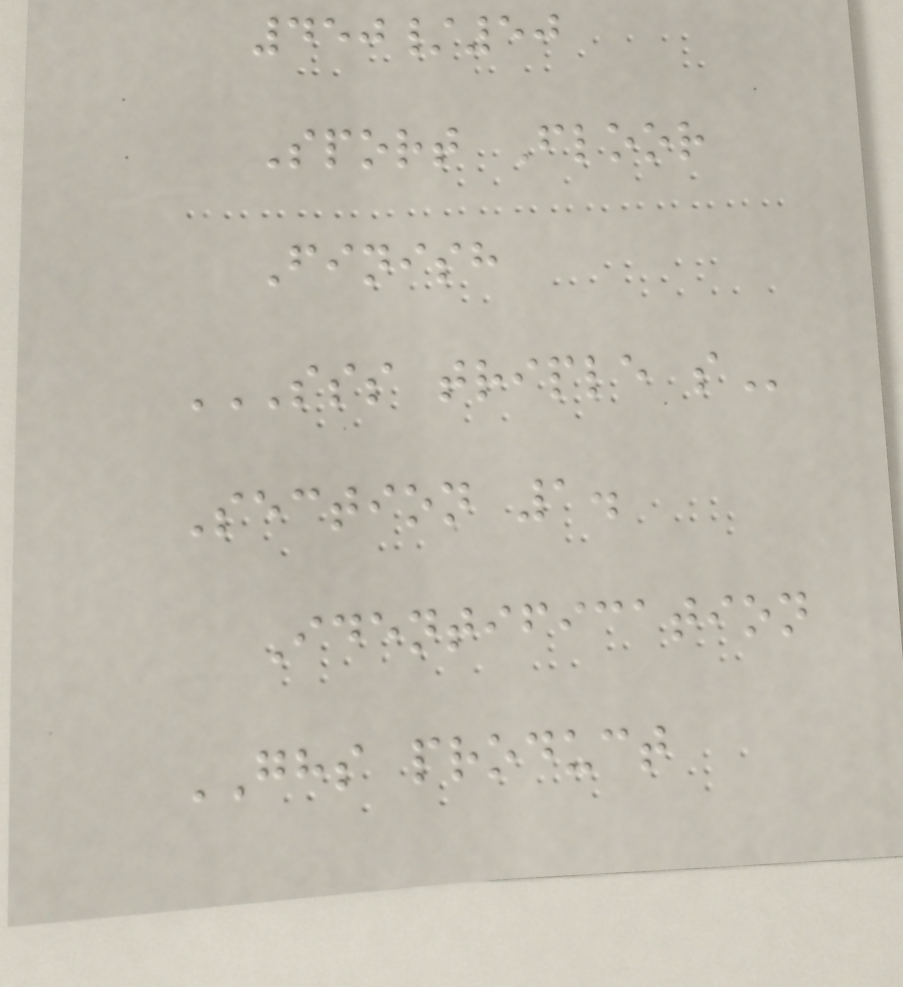450/50
Sport Floor
Finish
SSS TRIPLE S
Section 1.
Identification
GHS product
